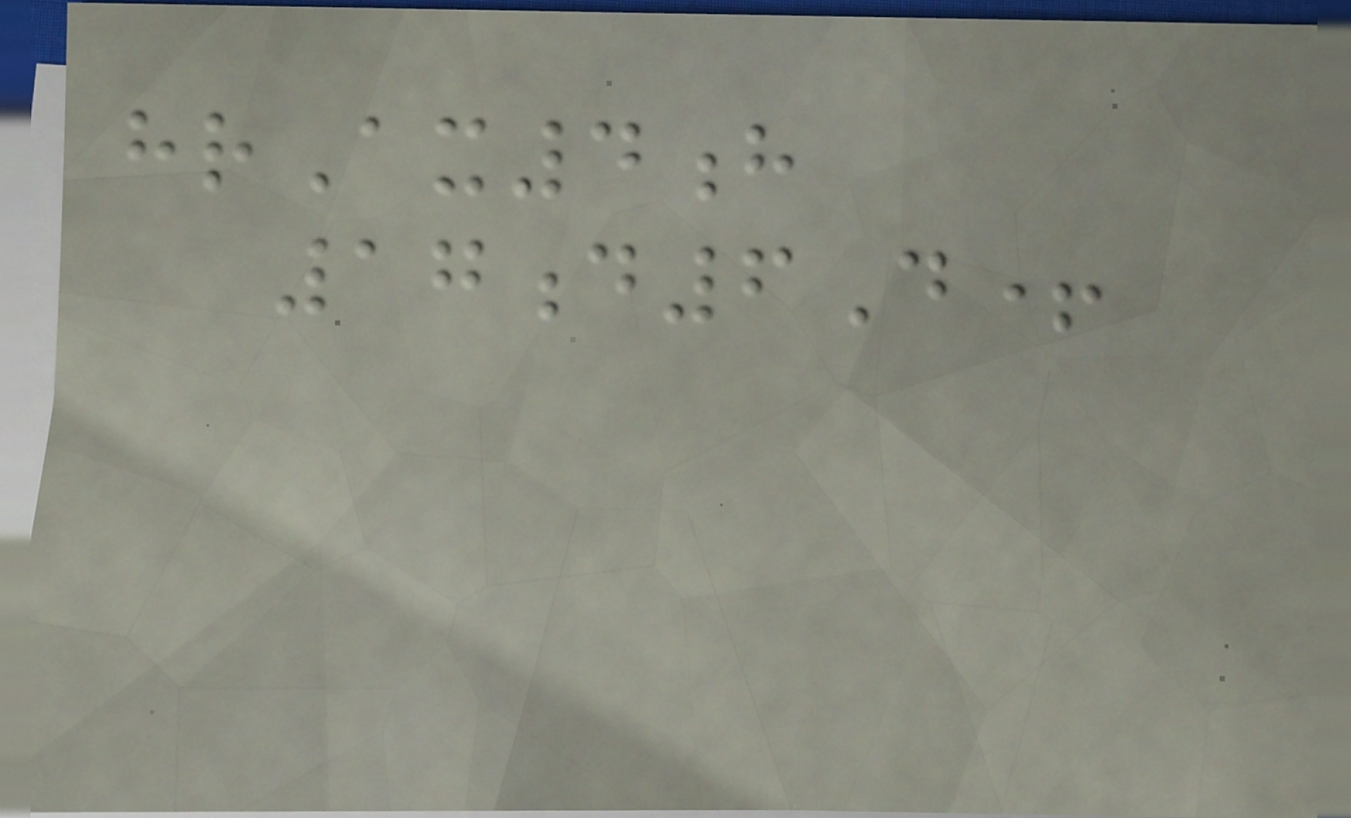hrAx4h
17d6D+
